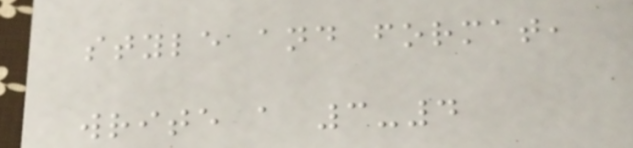style and format,
write a 3-4
